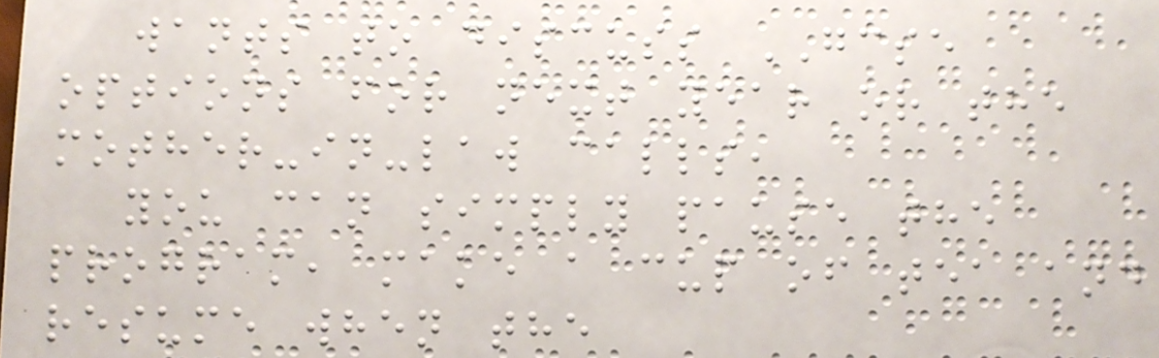wants to discuss GCSE
options for next year or the
mother-in-law calls,
you can simply pause the
program, make a cup of tea and
resume when the
